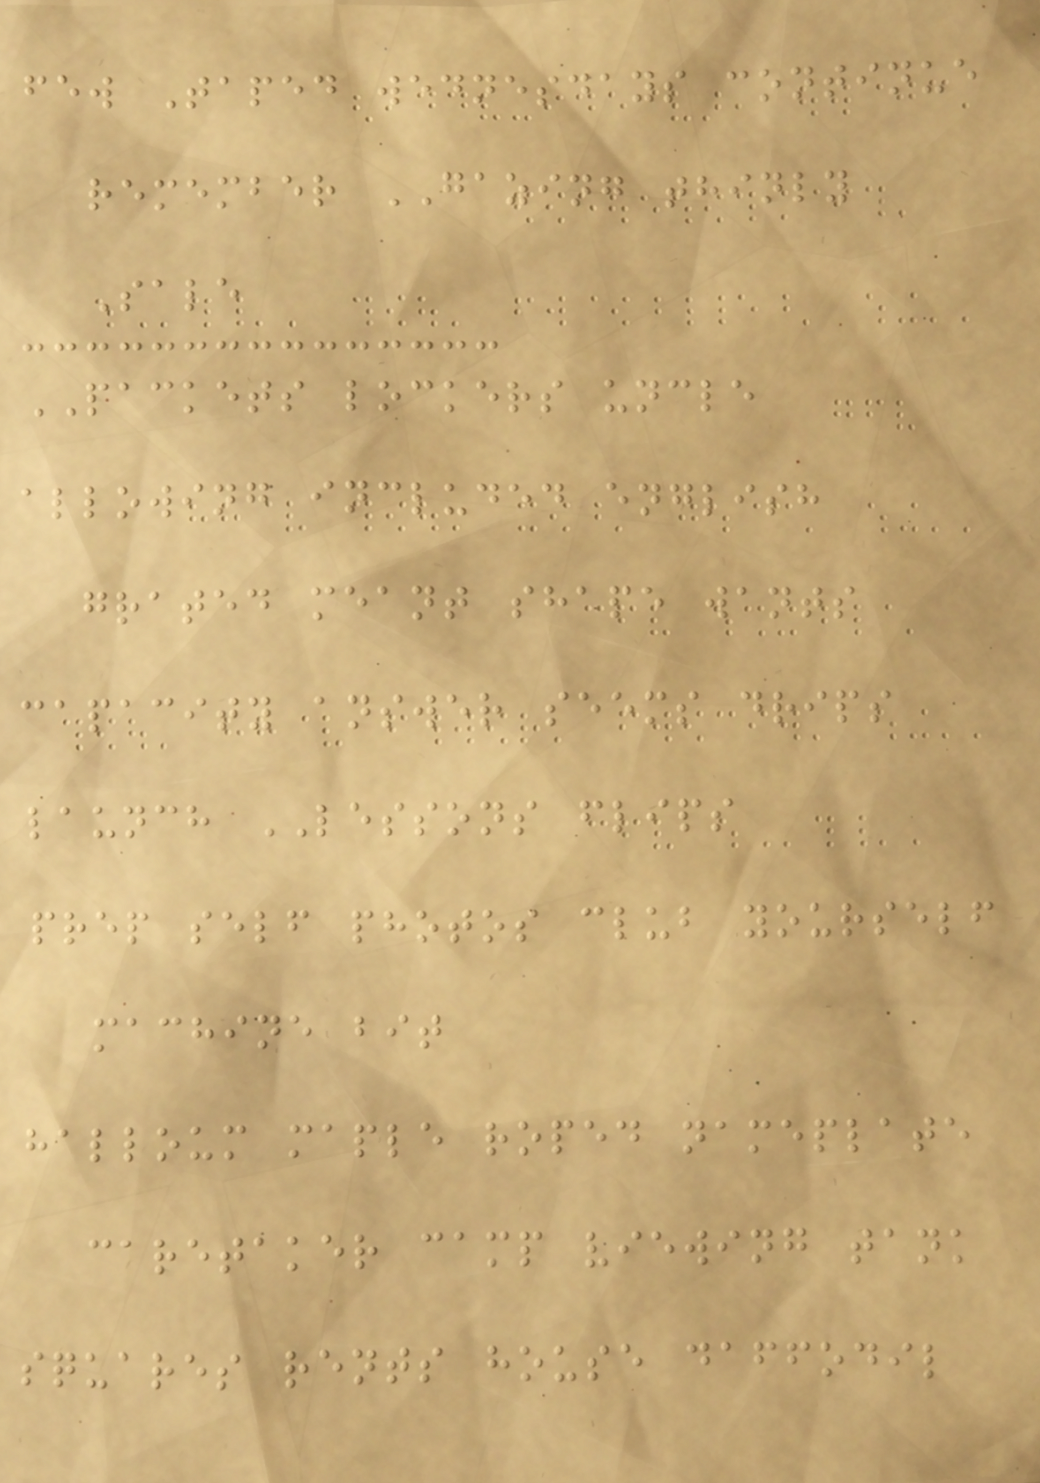few Taped wednesdays continue
remember GAZING thinly
Sale
PACKETS lockers uncle
allowing included english
grated meant shape wants
capacity answer seems drips
launch LESSONS flips
prep self photos club yourself
machine bit
halloum maple roped nameplate
caretaker camp viewing tank
squares rents house daffodil
